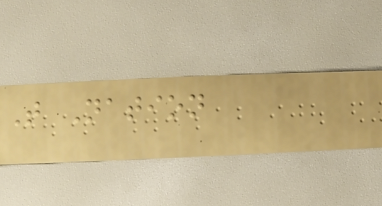T Nation
